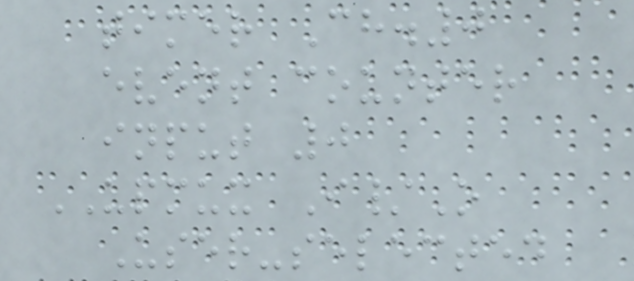timer Ch.0
event counter
input 0
UPMUX I/O
User-selected
